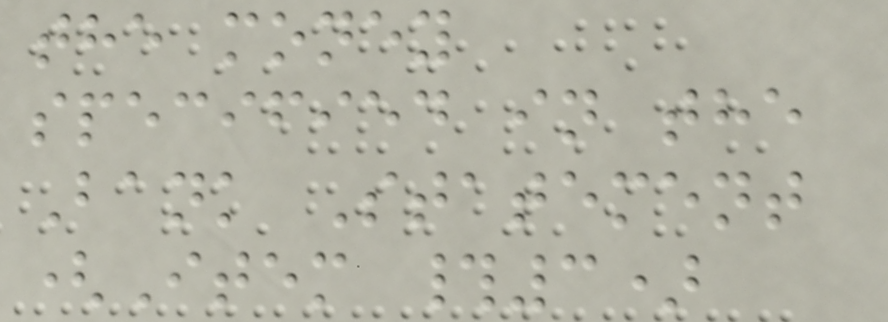the money
specified in the
Bank Statement
(Item #3)
